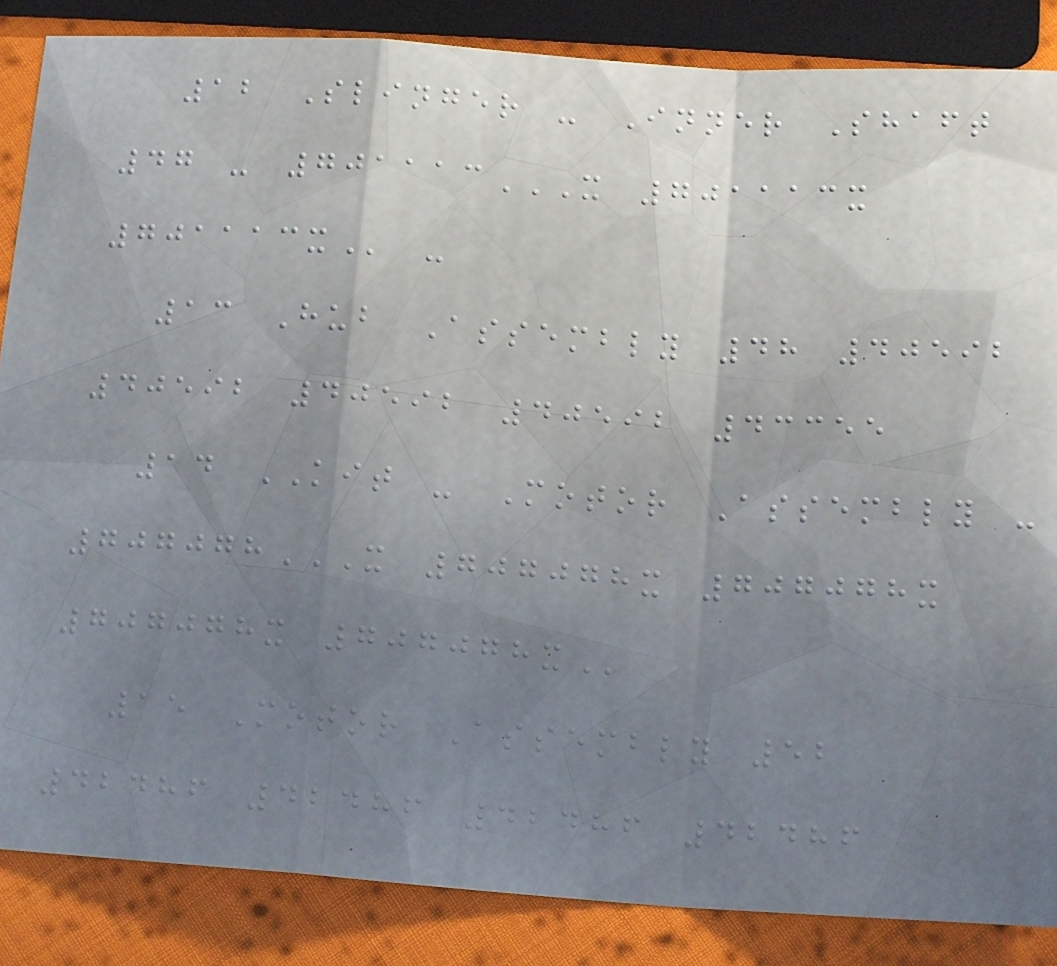12 Slinger - Inner Shaft
47 - 701113X 701113X
701113X -
13 Hub Assembly 48 40592
40592 40592 40592 43355
14 KIT - Motor Assembly -
707078X 707078X 707078X
707078X 707078X
15 Motor Assembly 52
42486 42486 42486 42486
